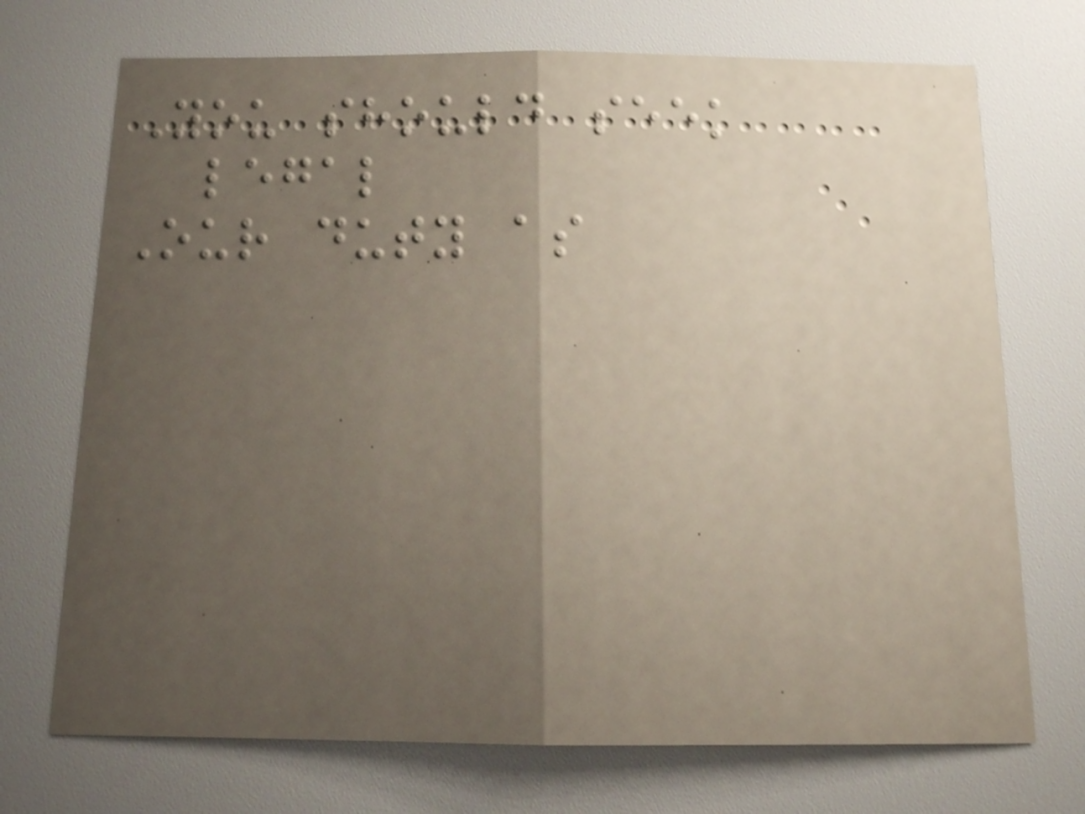You should seek
legal
Our duty as
